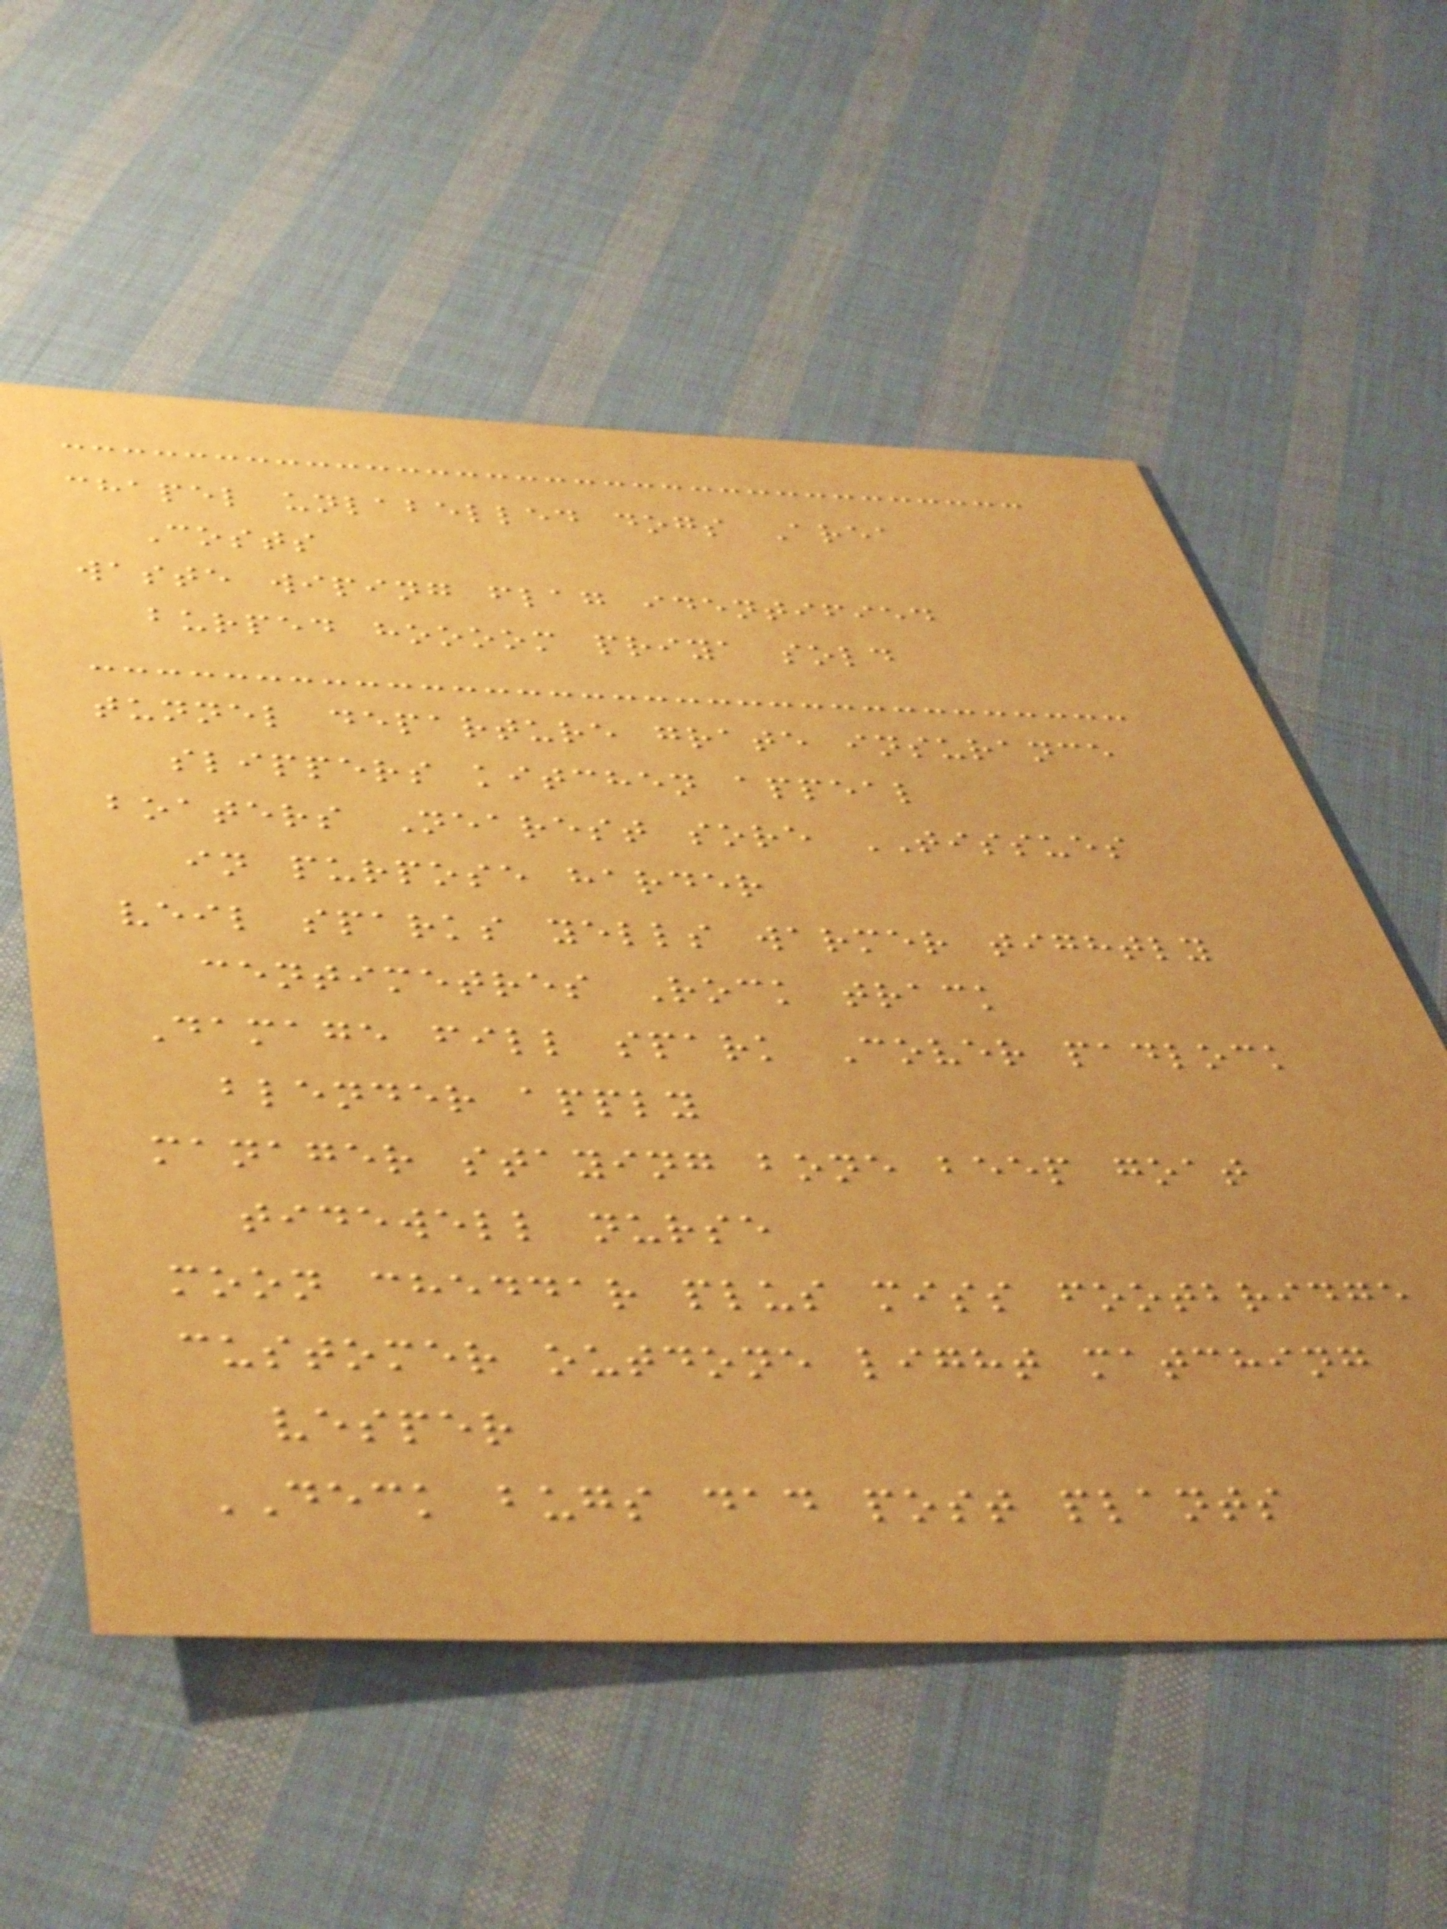chapel unlabelled dogs Area
Costs
waste wiping flag identified
burped hoooom priya sold
tunnel departure grate insurance
slippers kitchen appeal
boaters Nearest sore TISSUES
in purpose harder
veil sparks yells warmer tightly
centimetres Rock track
Damage fill spark Cover padlock
blender apply
manager staying bone beep goat
tidewell nurse
moon cheddar plus miss footbridge
customer outdone light matching
vesper
DECK bugs dad post plants
